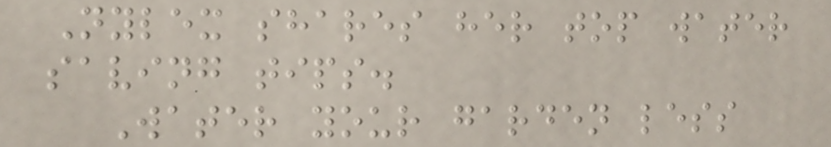Nylex shares her top water
saving tips.
Water your garden less
